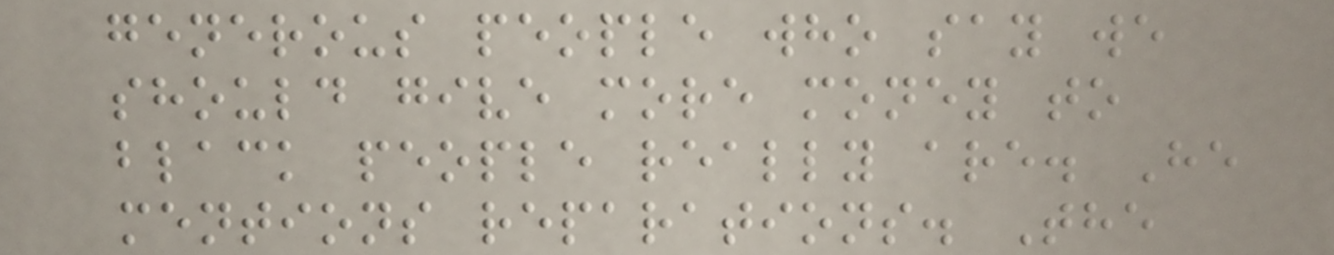generous people who say we
should give more money to
black people really are. He
mentions reparations. The
